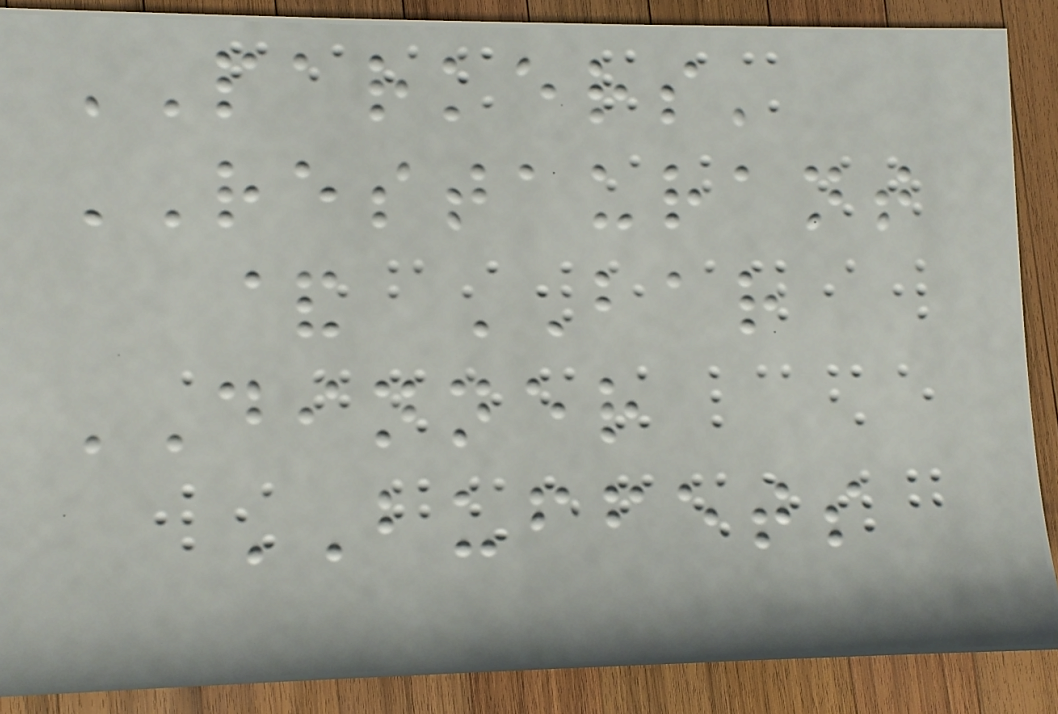PARKERS'
RESTAURANT
& BAR
DINNER
BUFFETS
